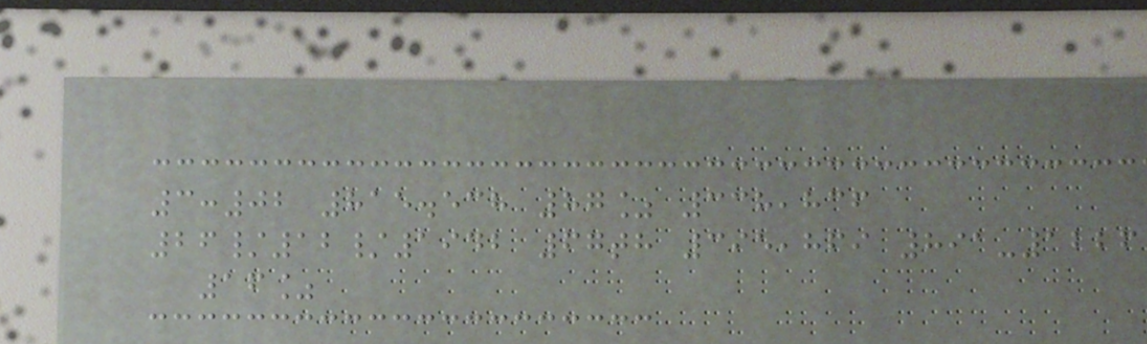3:02 815.538 87% 338,836
26/12/1942 67th 395,869 891-1226
16%
